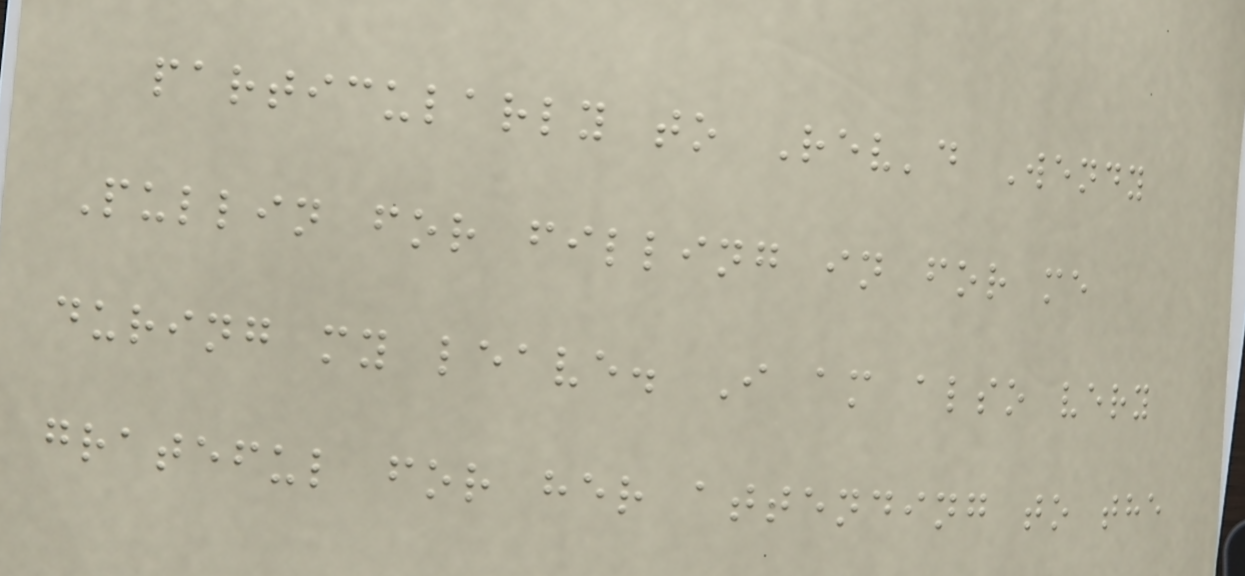particularly to Rev'd Wendy
Pullin for filling in for me
during my leave. I am also very
grateful for her attending to the
